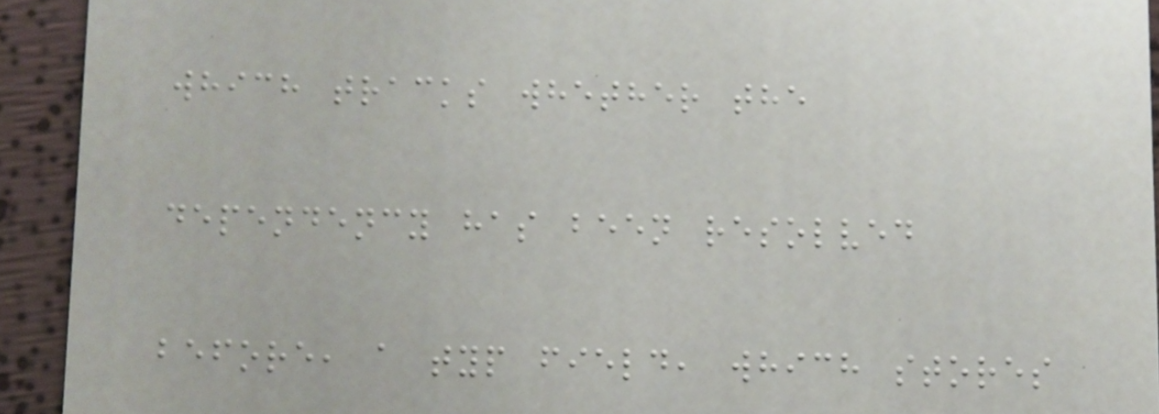which tracks whether the
dependency has been resolved
before, a typ field, which stores
